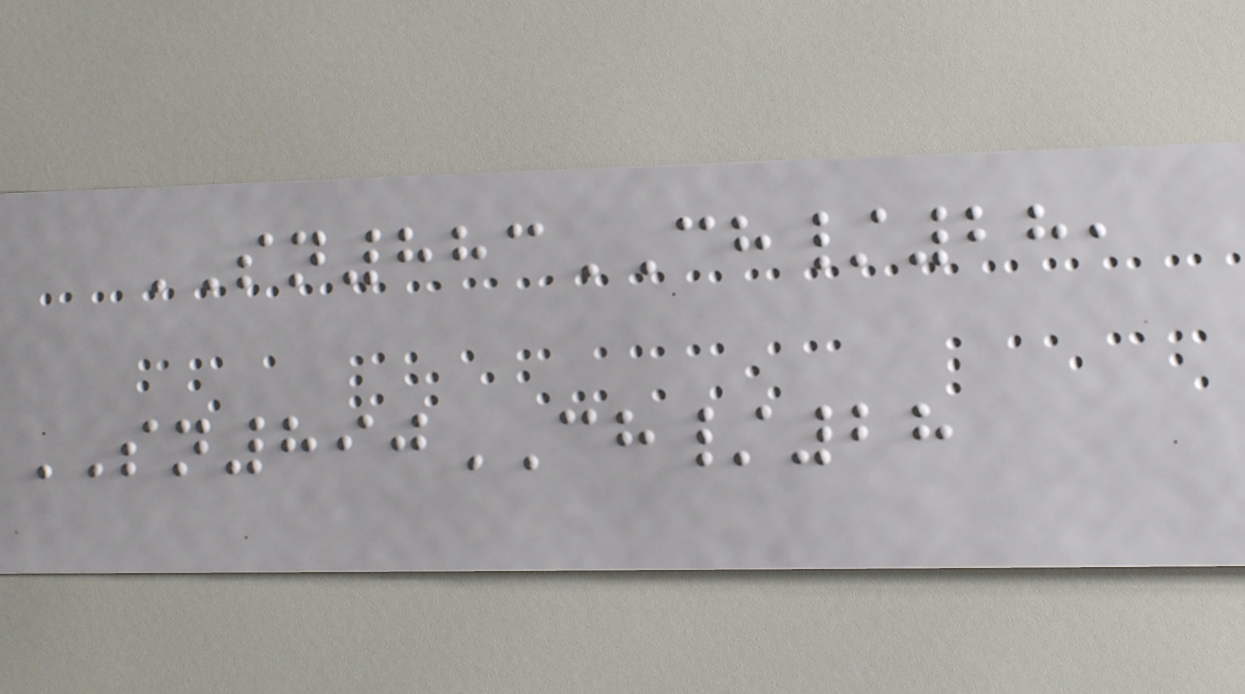SN883CH/28,
SN890CH/28
